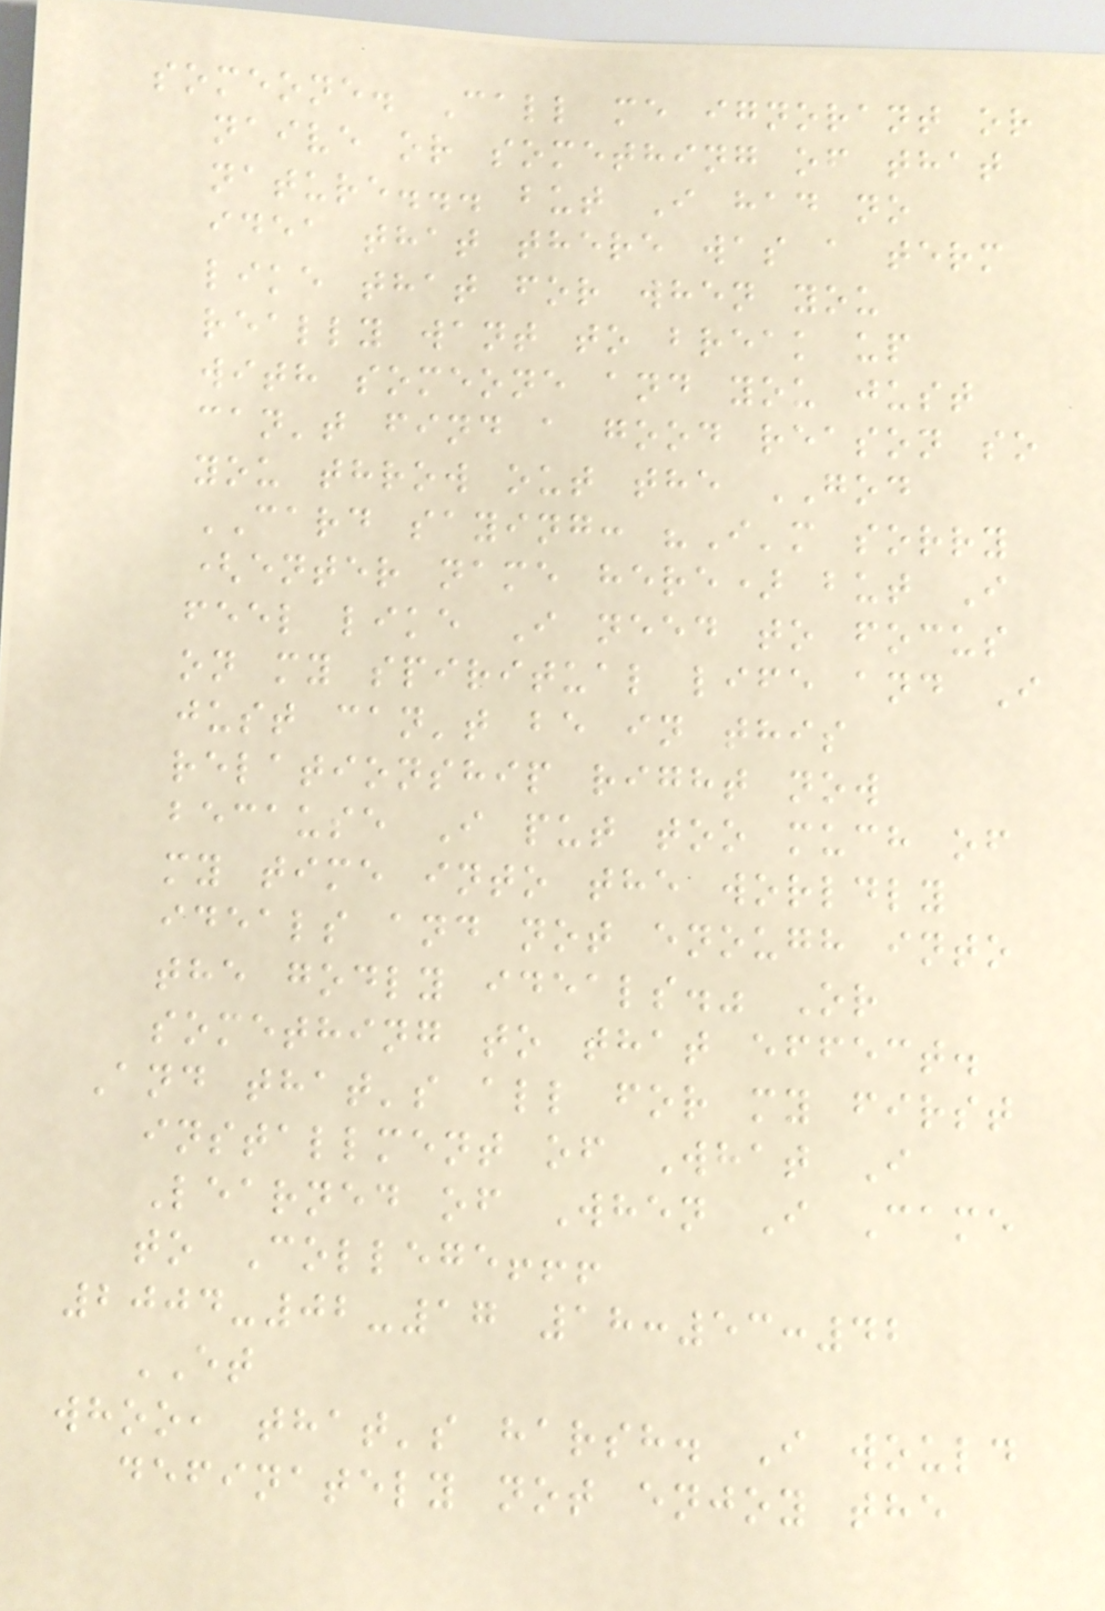someone. Call me ignorant or
naive or something of that
nature... but I had no
idea that there was a term
like that for when you
really want to break up
with someone and you just
can't find a good reason so
you throw out the GOD
CARD saying: "I'm sorry
(enter name here) but I
feel like I need to focus
on my spiritual life and I
just can't be in this
relationship right now
because I put too much of
my time into the worldly
ideals and not enough into
the godly ideals." Or
something to that effect.
And that's all for my first
installment of What I
Learned of When I Came
to College!!!
2004-02-17 18:53:42
ET
whoo, that's harsh. I would
definately not enjoy the
